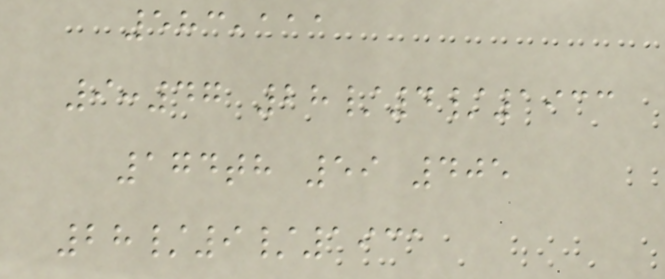583,111
9:47 28/4/1933
174th 59 405
28/9/1931
